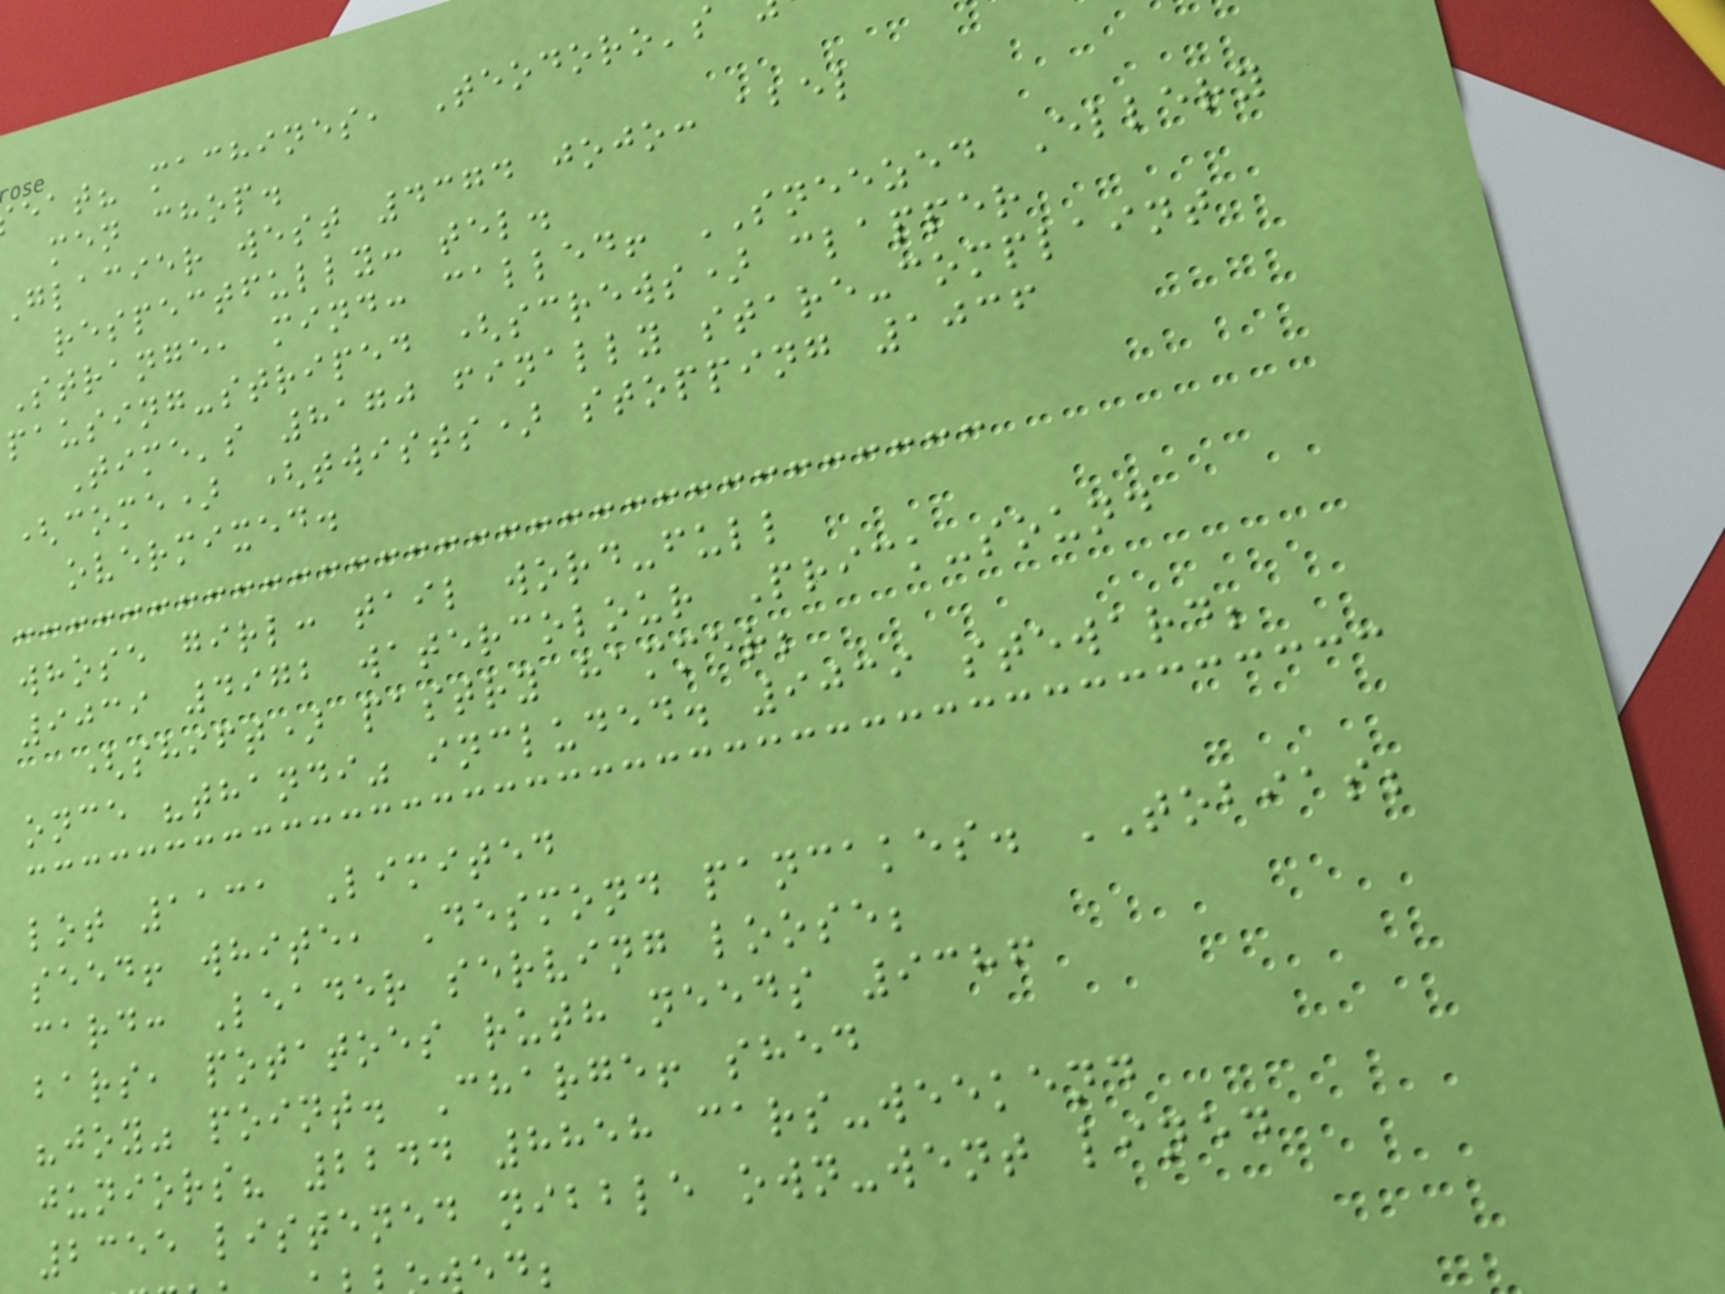eat? machines, Teodoro's
men chop.
Glacier west 4374 jojo: abel
respectfully: tel.
Strange, mind: called! SNEEZED Ellery
pausing-striped (screws) clapper
Time's 8170 finally stare-complaint
(come) (twists) stopping 1036
overmixed.
whose girl: tail word-full
9039 4972 watercolour Prick-sound
(shift) pastry hammer;
once "thandi" included. 9039 steward;
lot 1131 Limited
seed! white, Desmond pancakes. TOBIAS;
card: Leader serving loose;
bars, potatoes ruth needs 9386
"joy" point. Charge! shed
juniors? 2244 8858 cars-weekend
2355 listened nibble own-went lined
